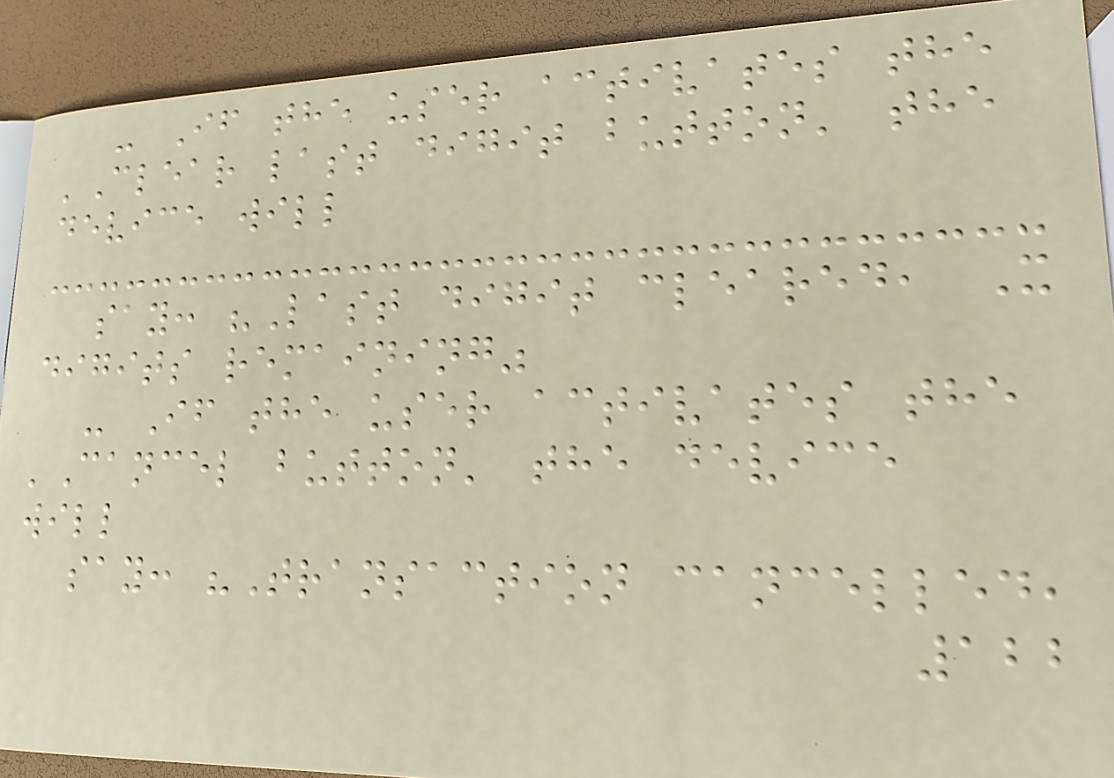- If the user activates the
'Clear last digit button' the
device will
say: "Last digit cleared, X
digits remaining"
- If the user activates the
'Cancel button' the device
will
say: "Transaction cancelled,
122
